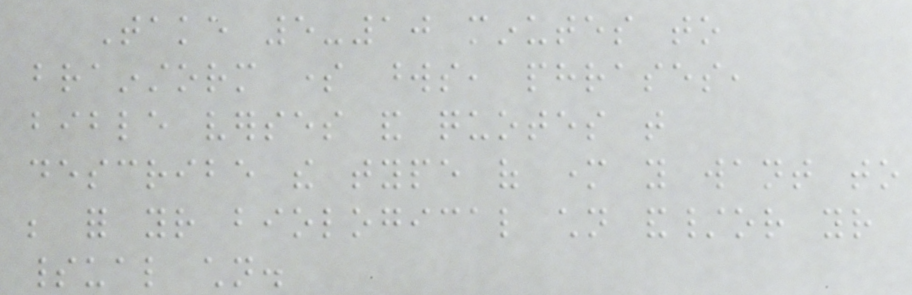Take 5-10 minutes to
brainstorm some words, phrases,
bible verses and quotes that
describe the type of mother you want to
be for your biological children and/or your
spiritual children.
